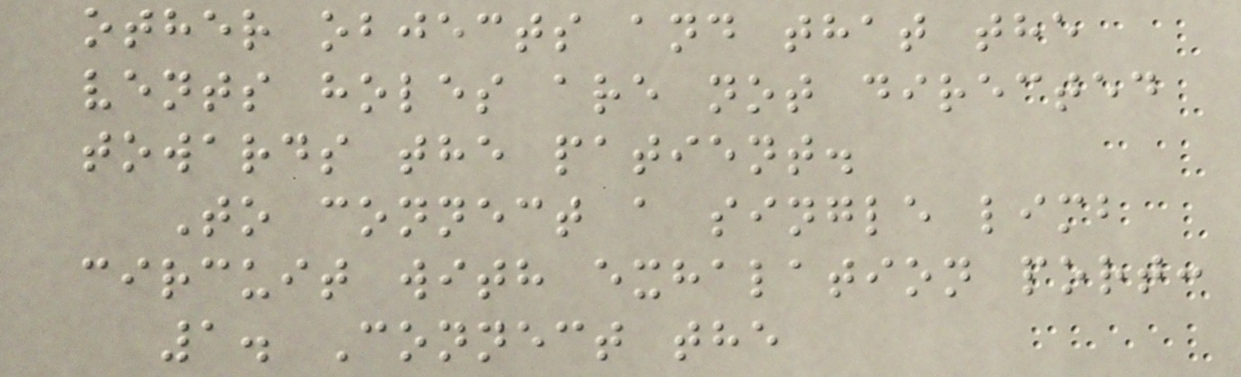other objects and that the
vents holes are not directed
towards the patient.
To connect a single limb
circuit with exhalation port:
1. Connect the
